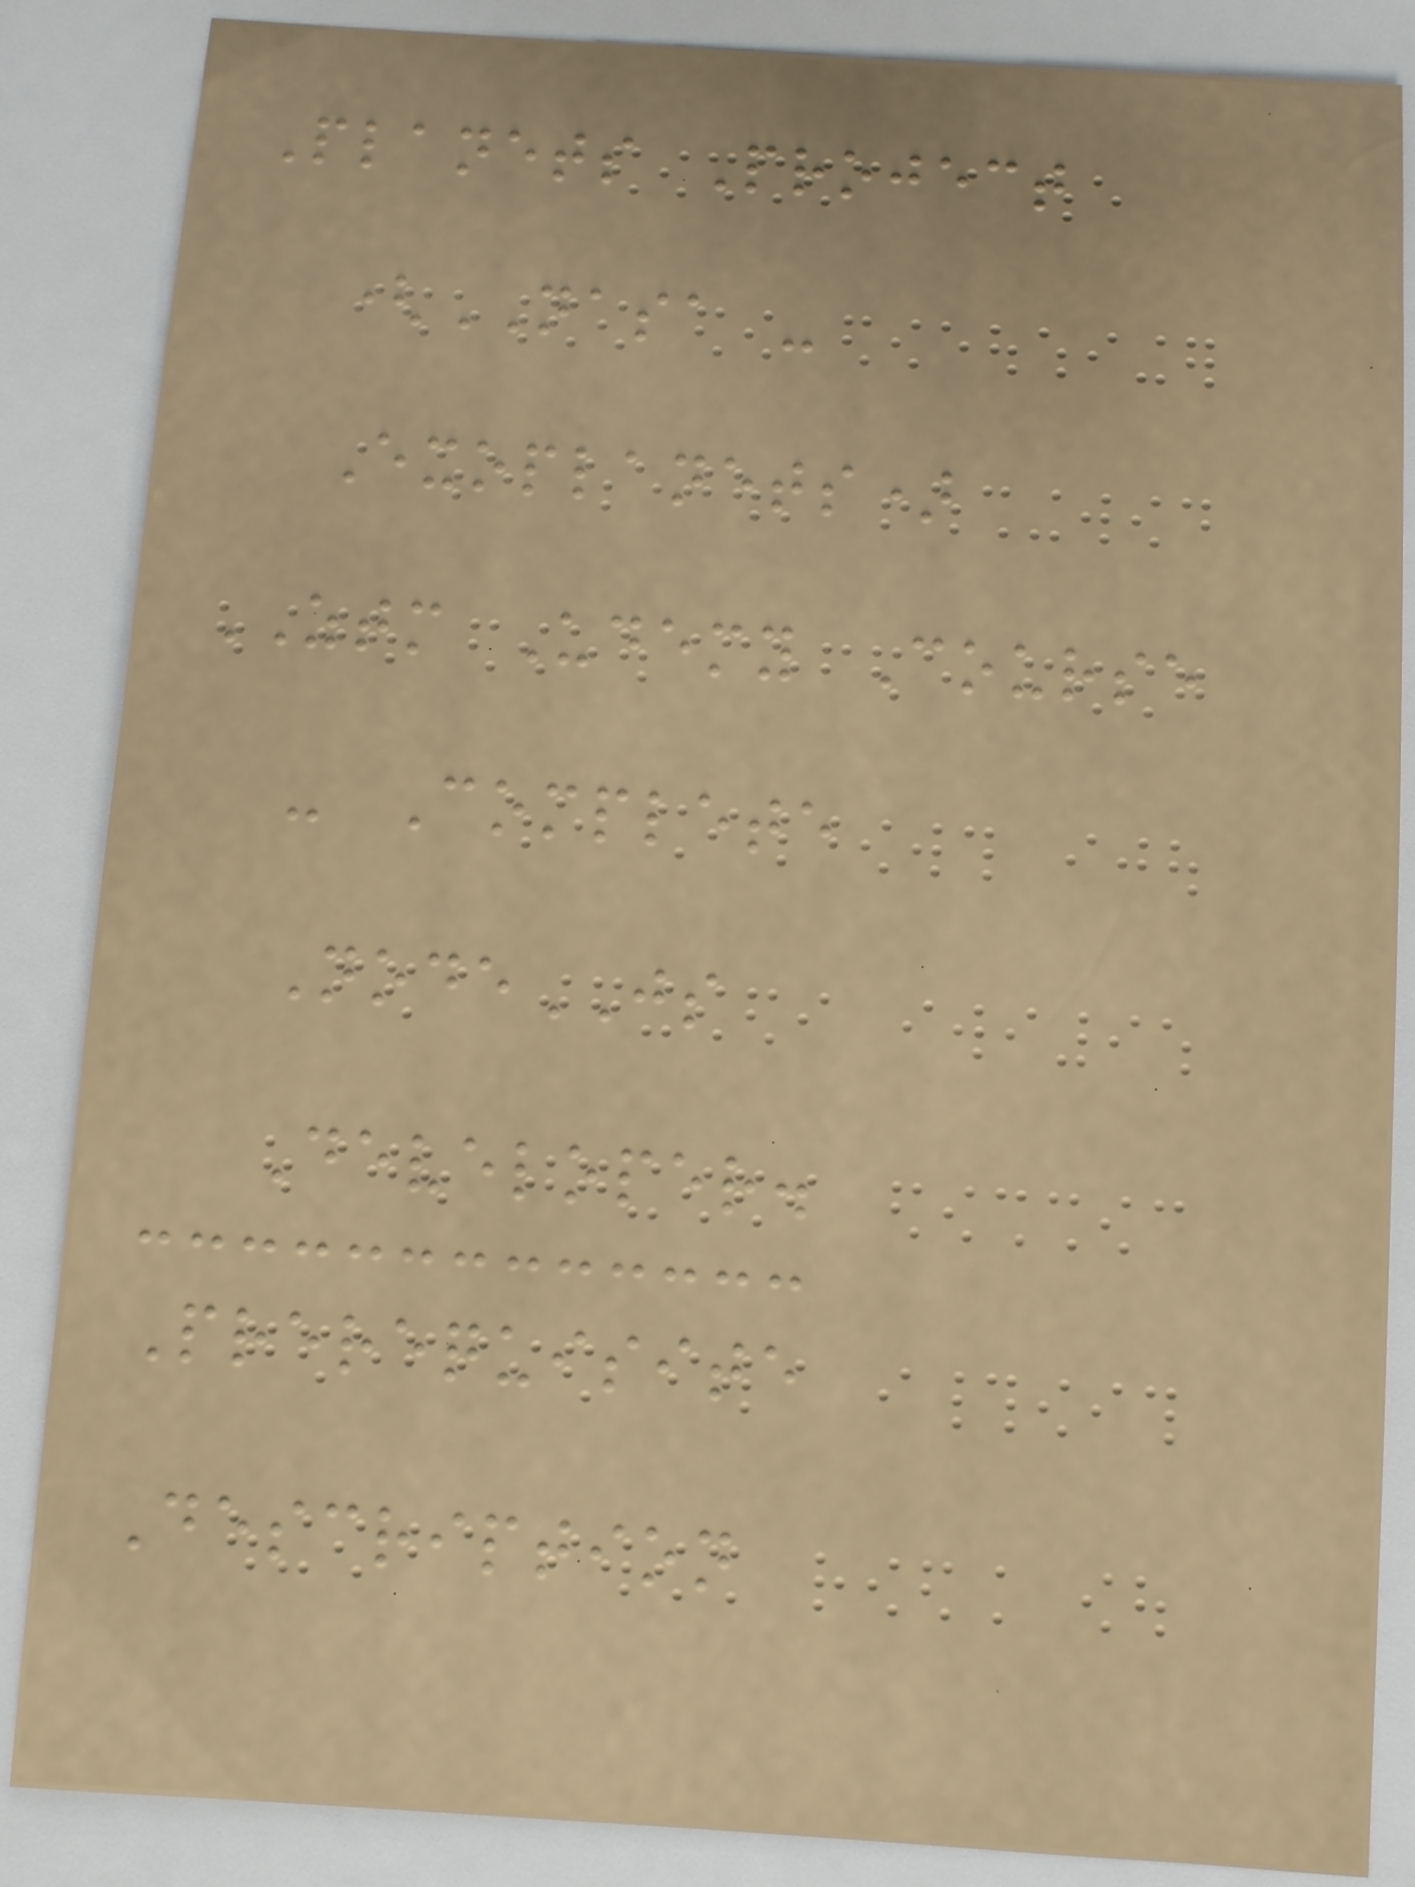Planets Project
(NASA -
Exoplanets)
ZTM Udemy Course
- Complete
NodeJS
Developer.
Prerequisite
Description
